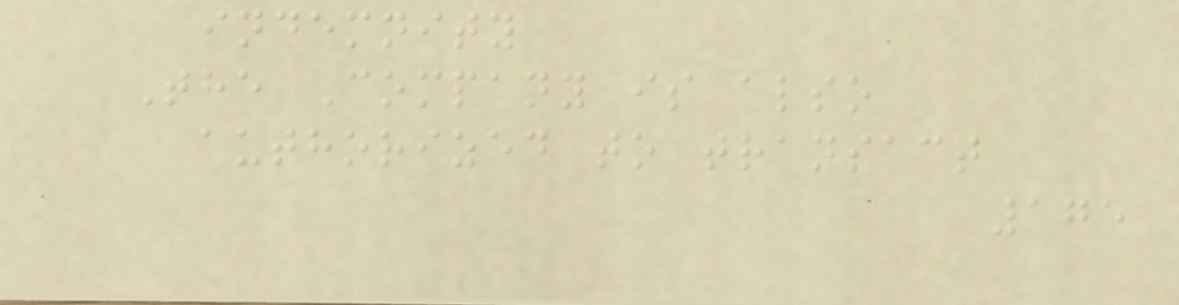indemnity
The Company is also
authorized to transact
175
